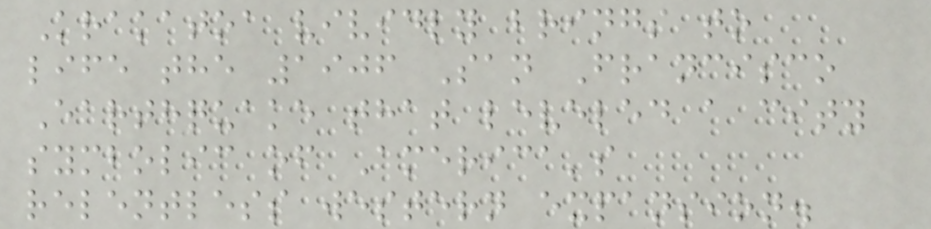Krakatoa vividly brings to
life the 1906 San Francisco
Earthquake that leveled a city
symbolic of America's
relentless western expansion.
